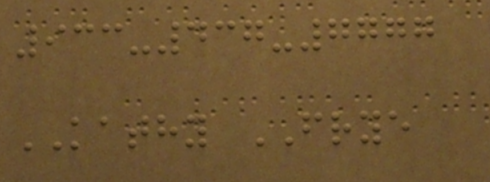933-437-7777
KATHY FRYE
